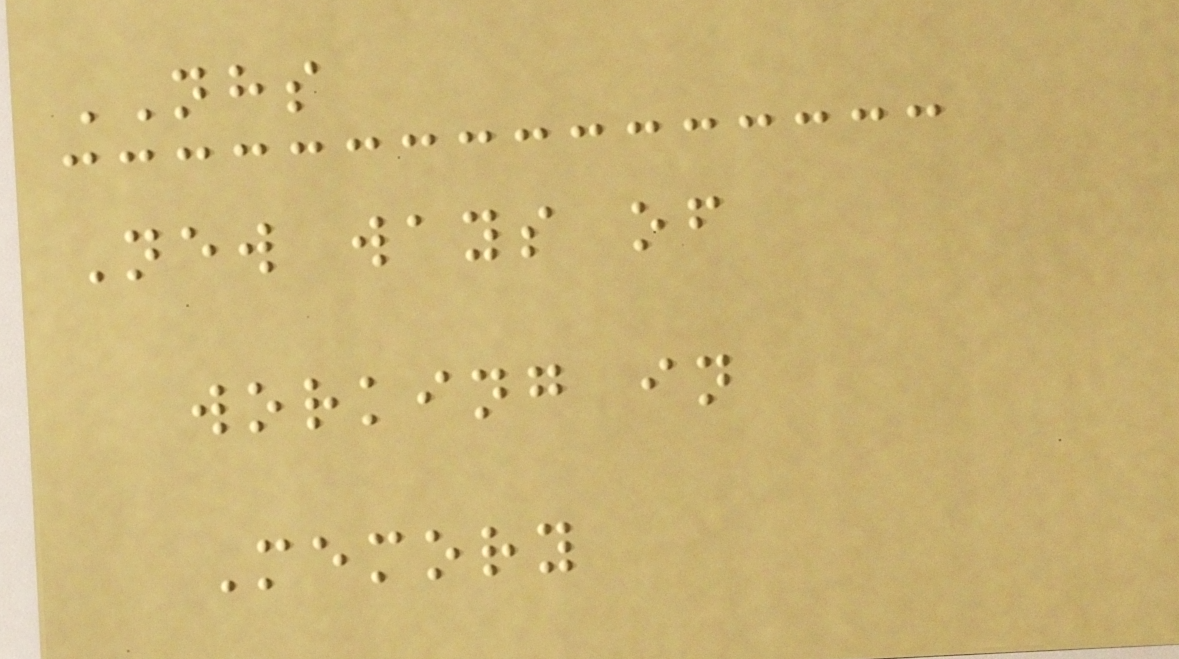NHS
New ways of
working in
Memory
